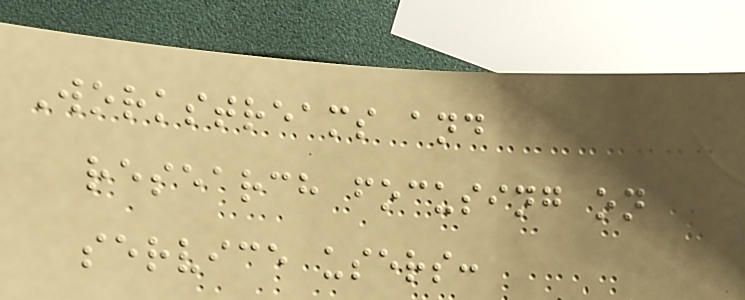Workstreams and
research focusing on
service users:
